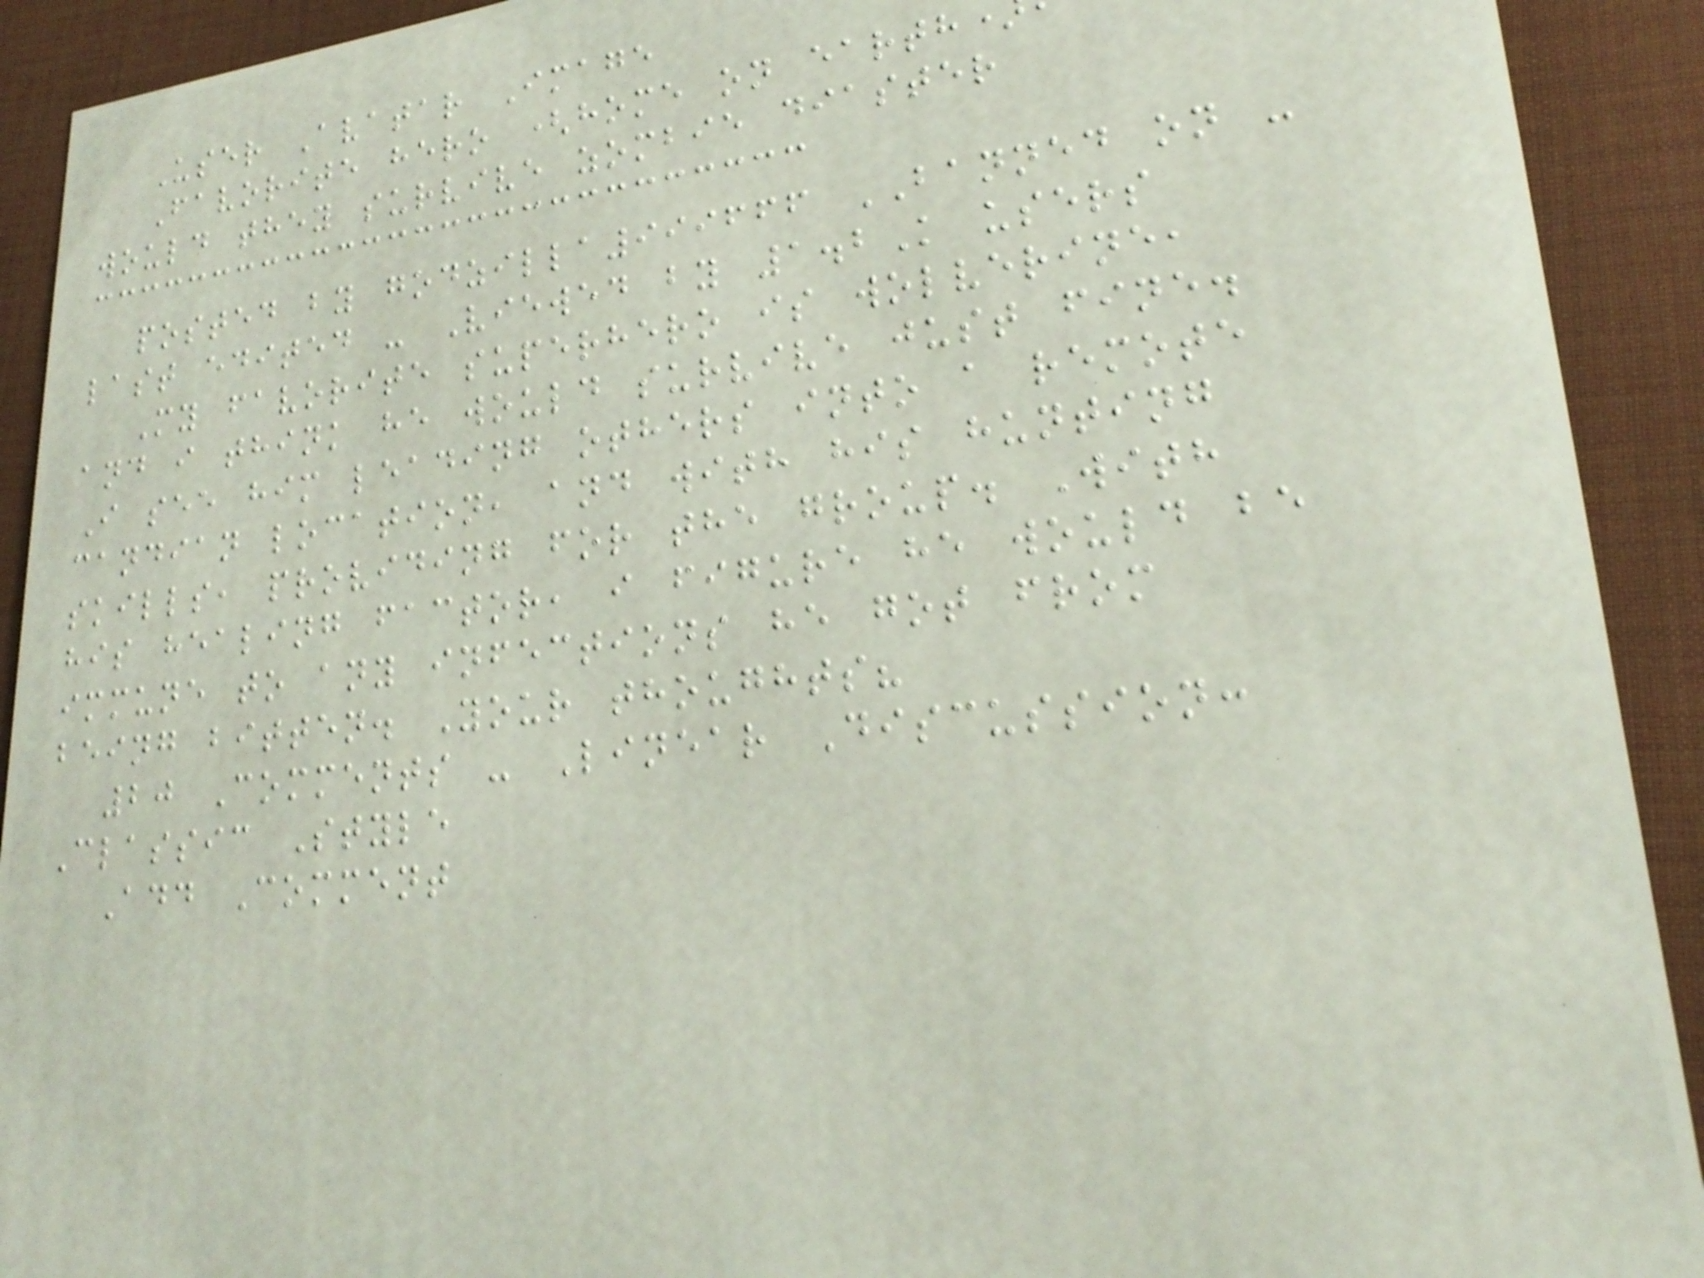User Avatar Image
Favorite hero (home on earth
would they survive zombie diaster
posted by godzilla999666 BANNED on -
last edited - Viewed by 1.2K users
My favorite superhero is wolverine,
and i think he would survive just fine.
I see him leading others into a remote
candian location, and with his hunting
skills, providing for the group. With
his healing factor, i figure he would be
immune to any infections he got from
being bitten. Your thoughts?
20 Comments - Linear Discussion:
Classic Style
Add Comment
